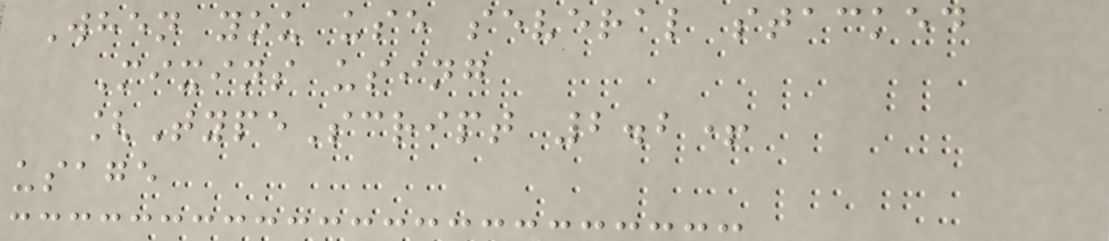When you use several stacked
Mixins using
[TypeScript 2.2+
usage
